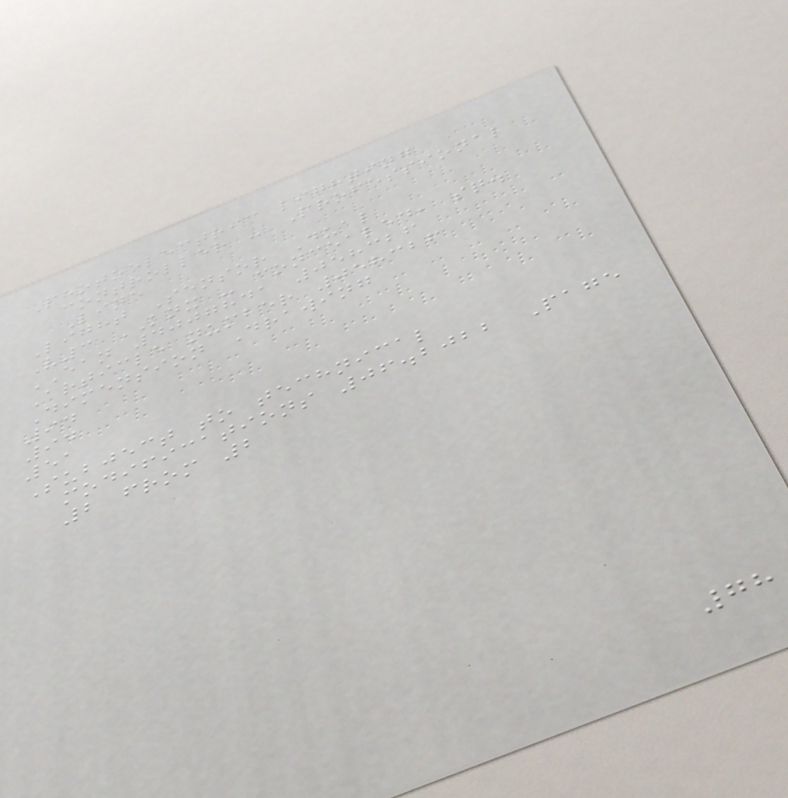Photoelectric lighting
controller - Professional
Line
Light Sensor Dual
V3 KNX - concealed, sq.
EAN 4007841 058326
Article number 058326
Dimension Drawing
94
94
51
Subject to technical
modifications 06.2022 Page
2 from 2
78
